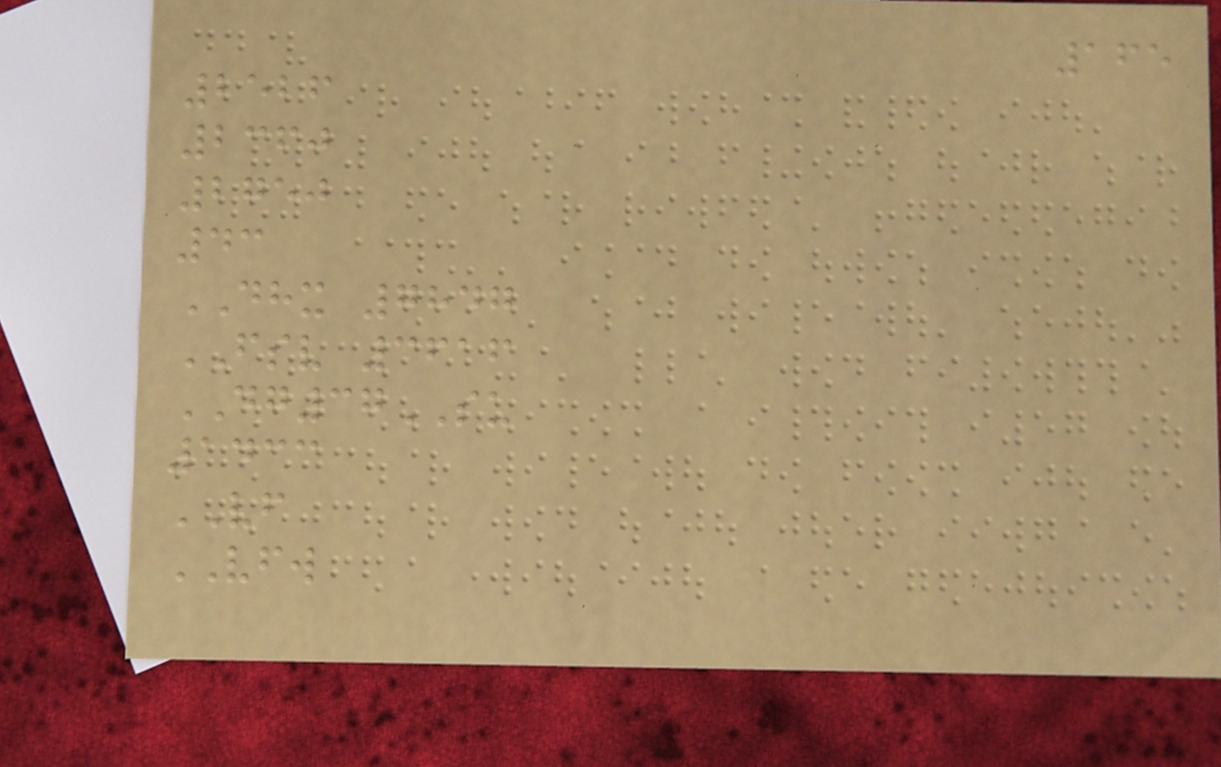165
2526
2360
2750
43
DHX 7847
FSV 3616
DG37SU
1433
VF
VFW
